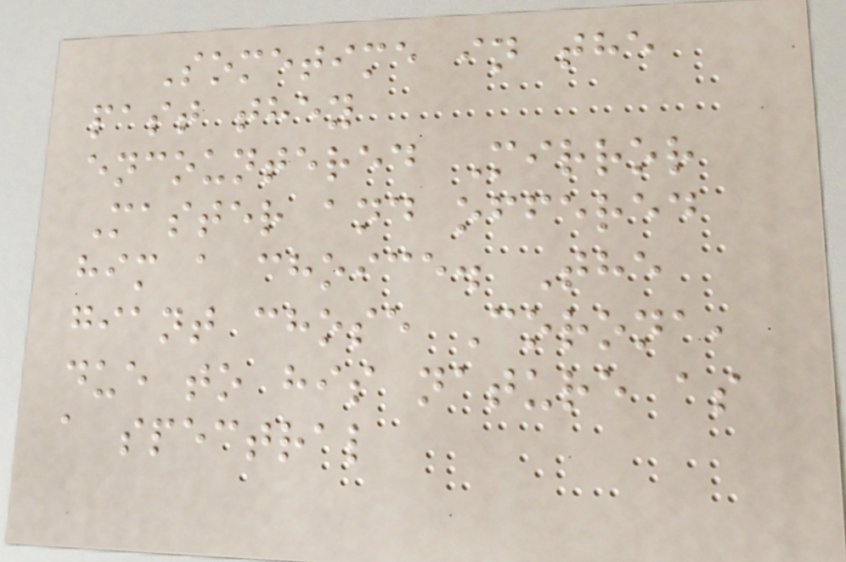Sometime in the
past they
encountered Mirror
Master and offered
him a choice. The
giant chose Corona,
due to his nature as
a spectral
